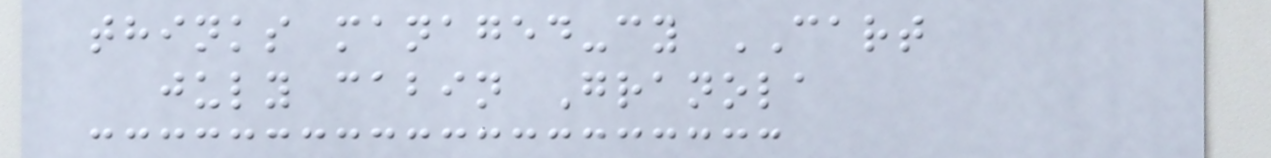thinks managed-cy CART
july cabin Granola
